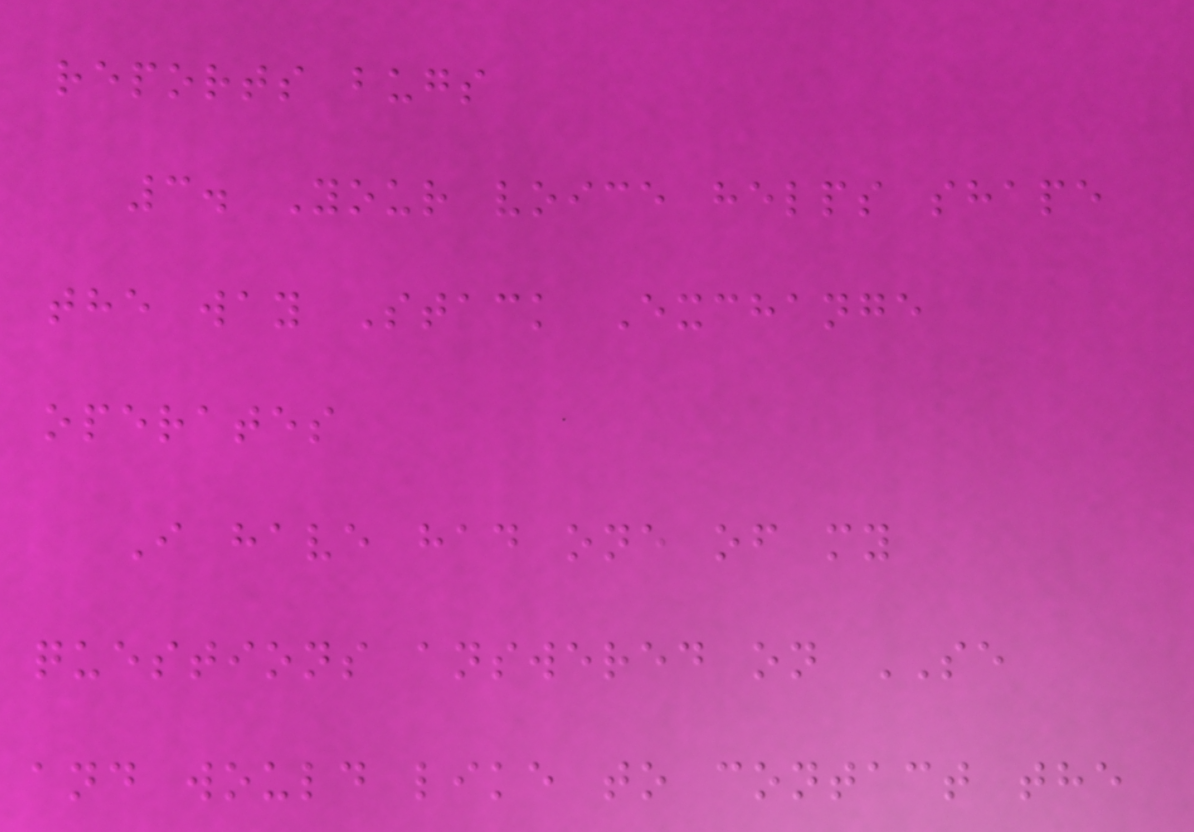reports bugs
3. Your voice helps shape
the way Stack Exchange
operates
I have had one of my
questions answered on SE
and would like to contact the
